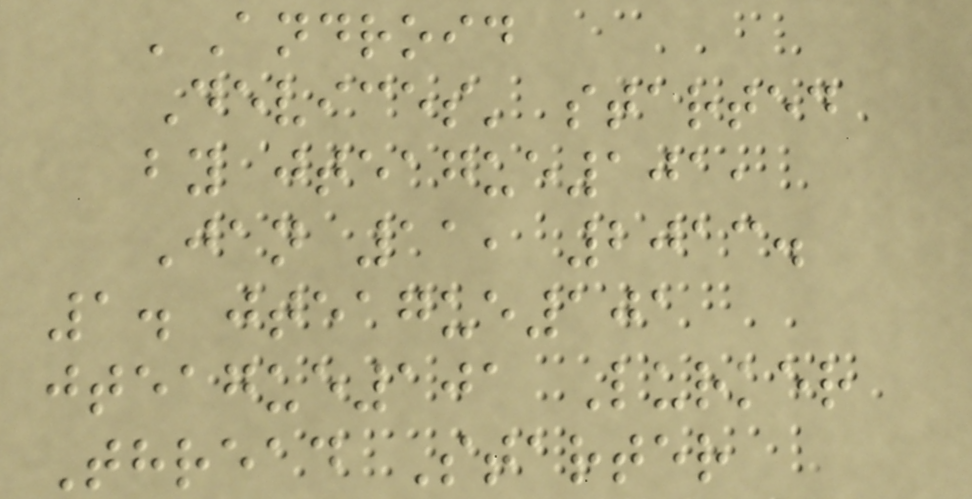'Android
Devices' started
by jteague101,
Jan 11, 2013.
1. jteague101
jteague101 Lurker
Thread Starter
